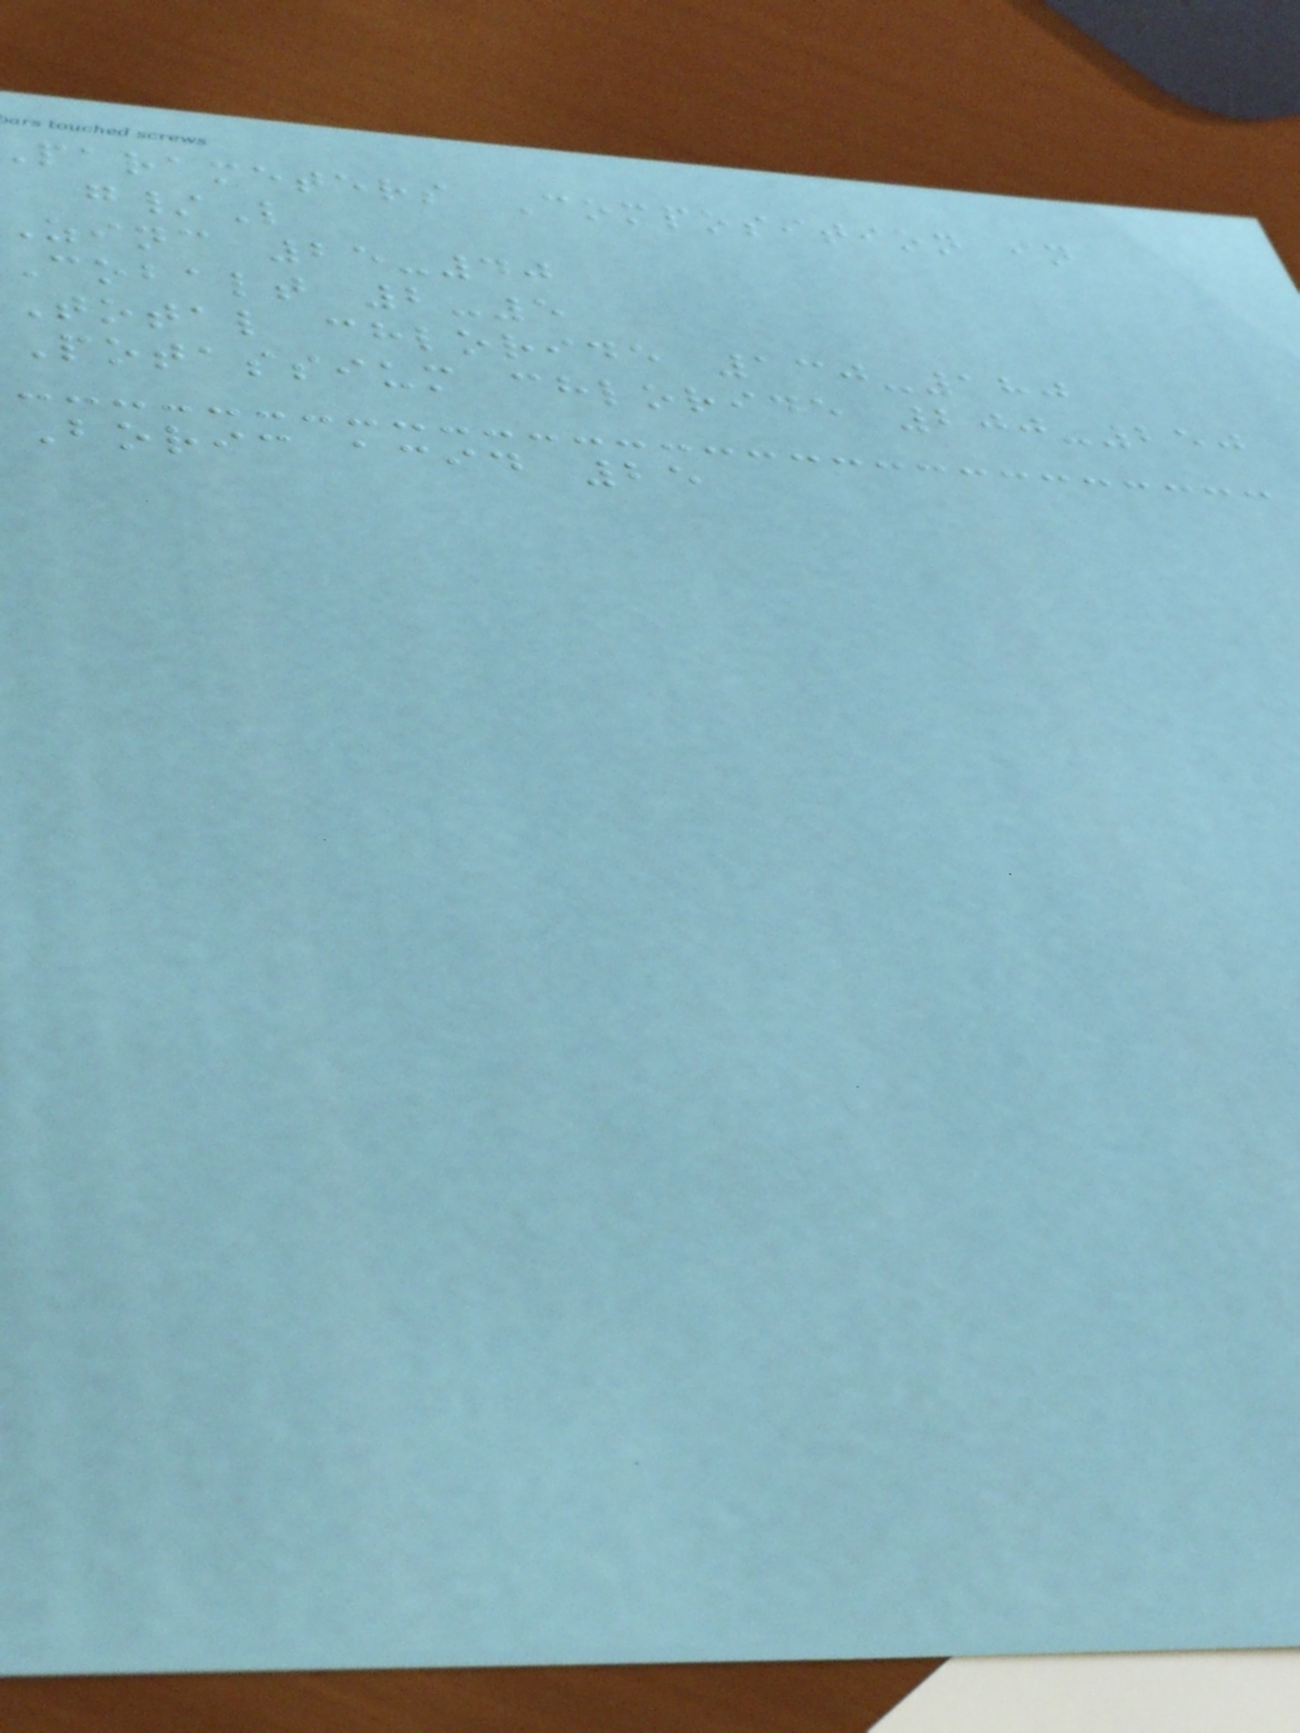parameters Composition in
g/L
zinc 25-40
Cobalt 2-5
Total chloride 130-180
Potassium chloride 200-250
Boric acid 25
